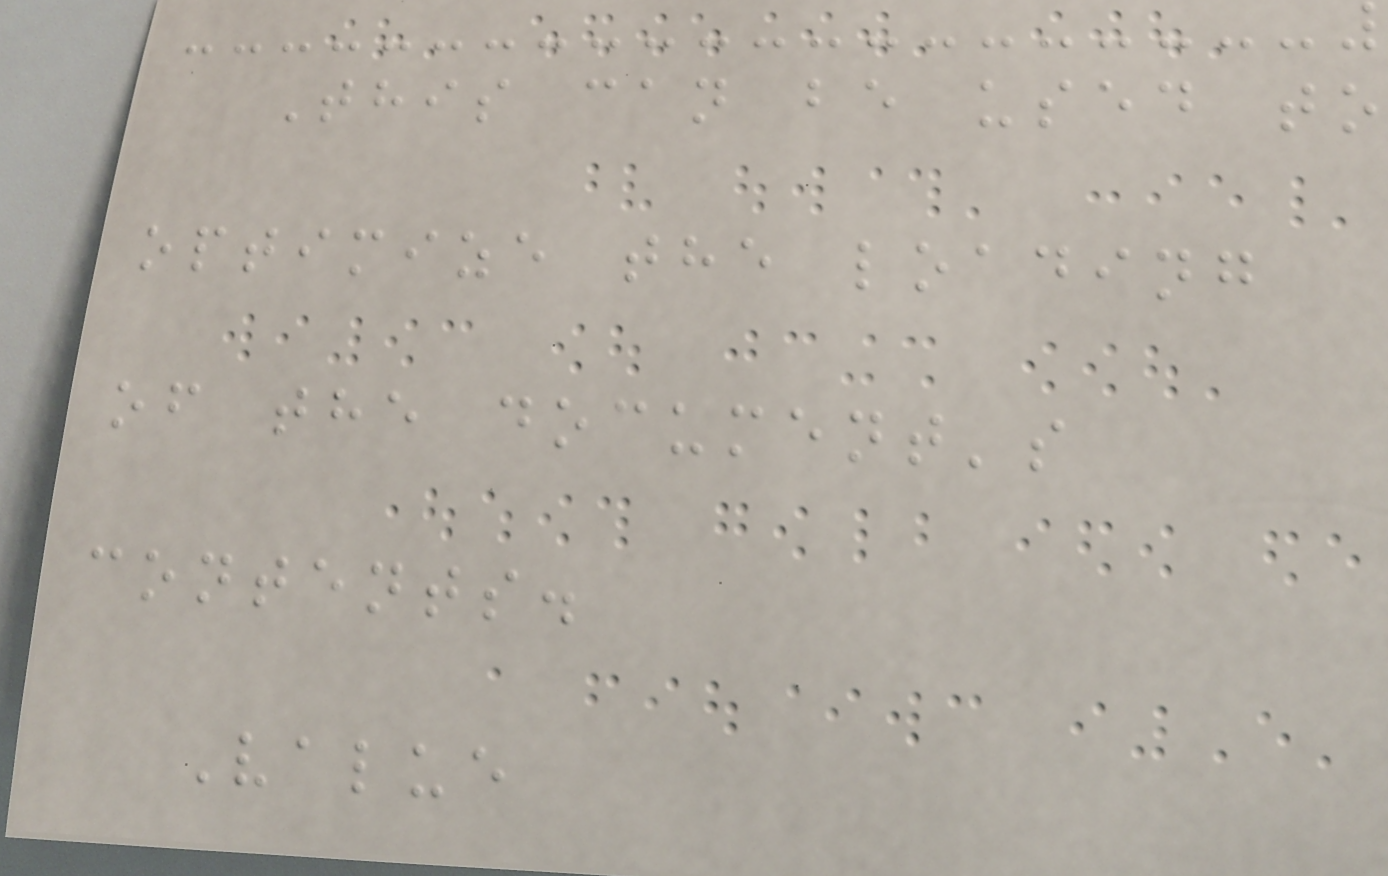This can be used to
optimize the loading
of the document's
contents.
Value
